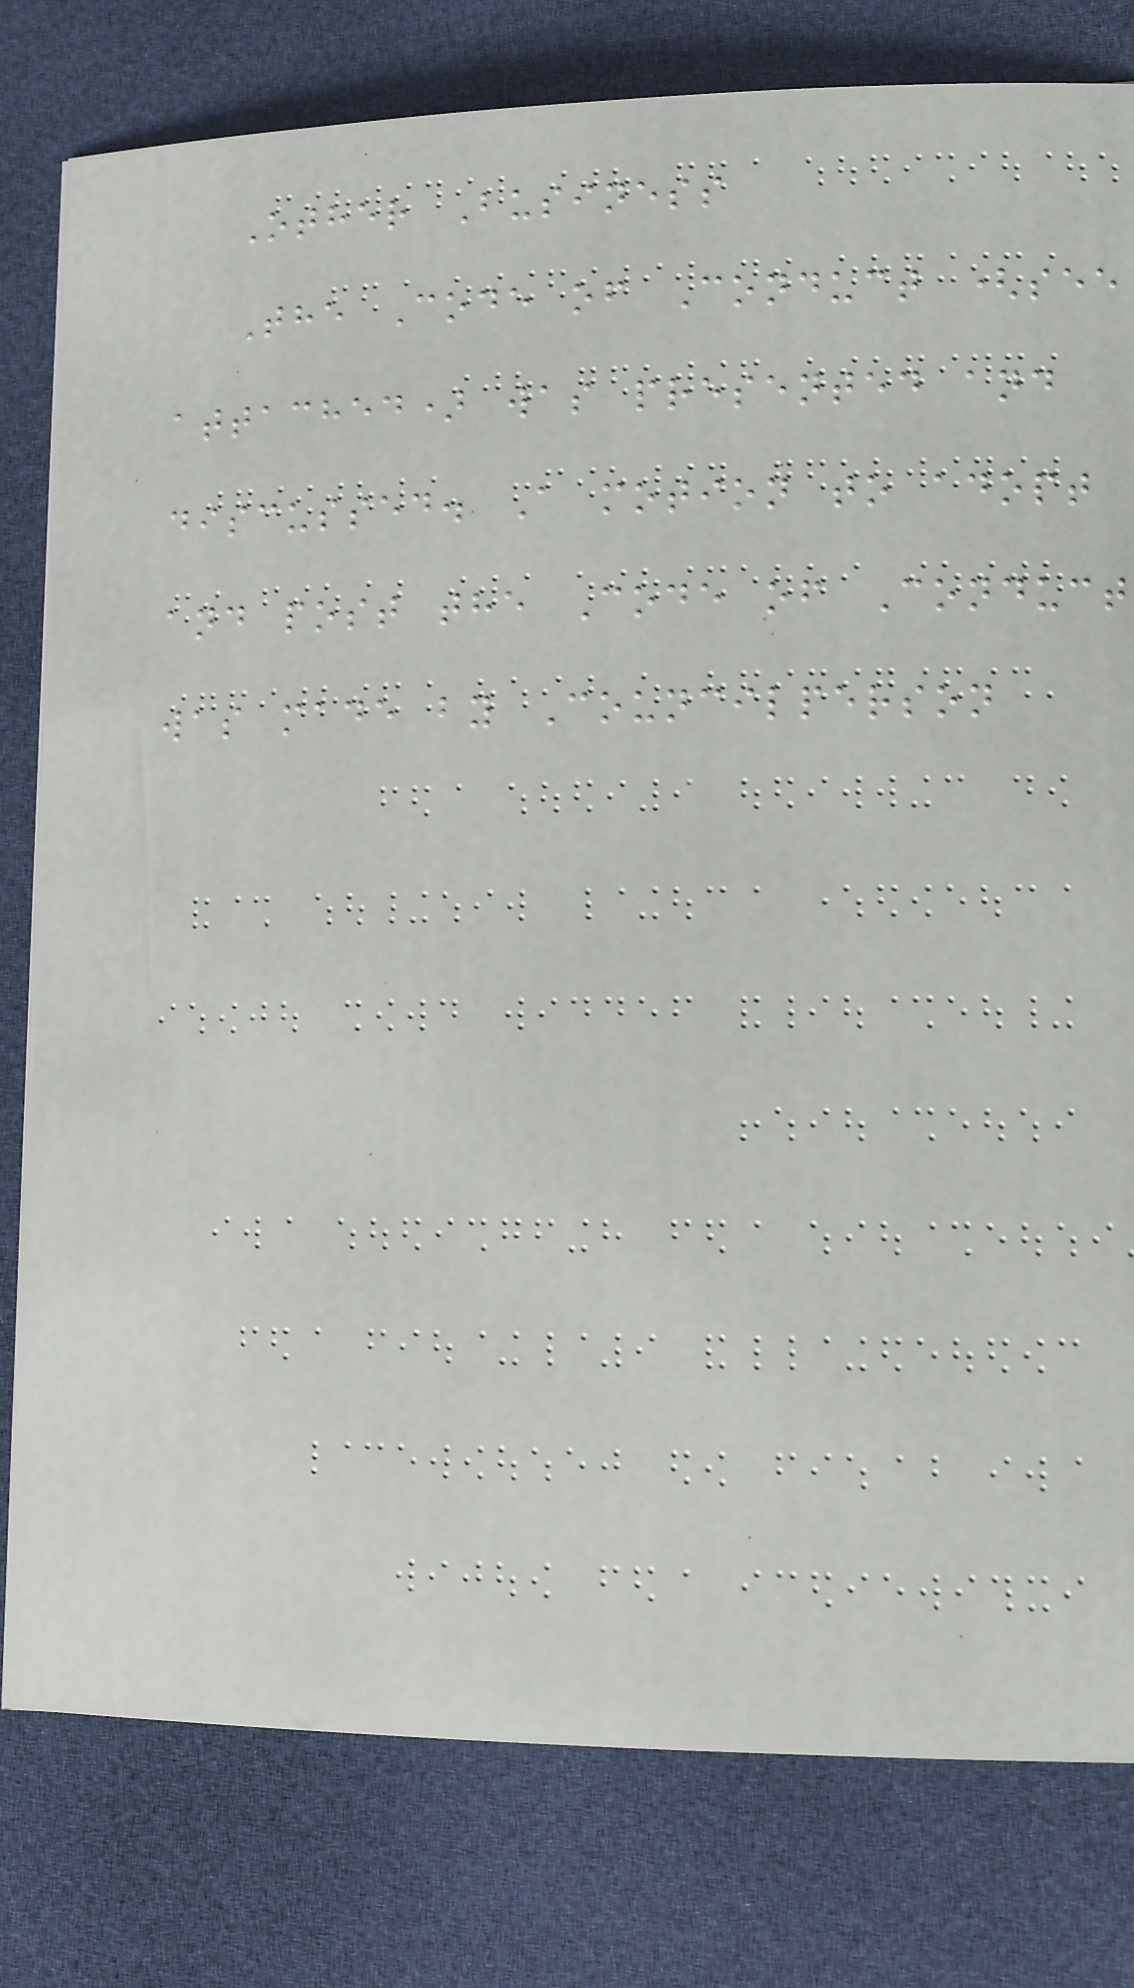Other Business
The Code of Conduct (see
attached) was presented and
discussed. A motion to adopt
and post the Code of Conduct
was made by Councilperson
